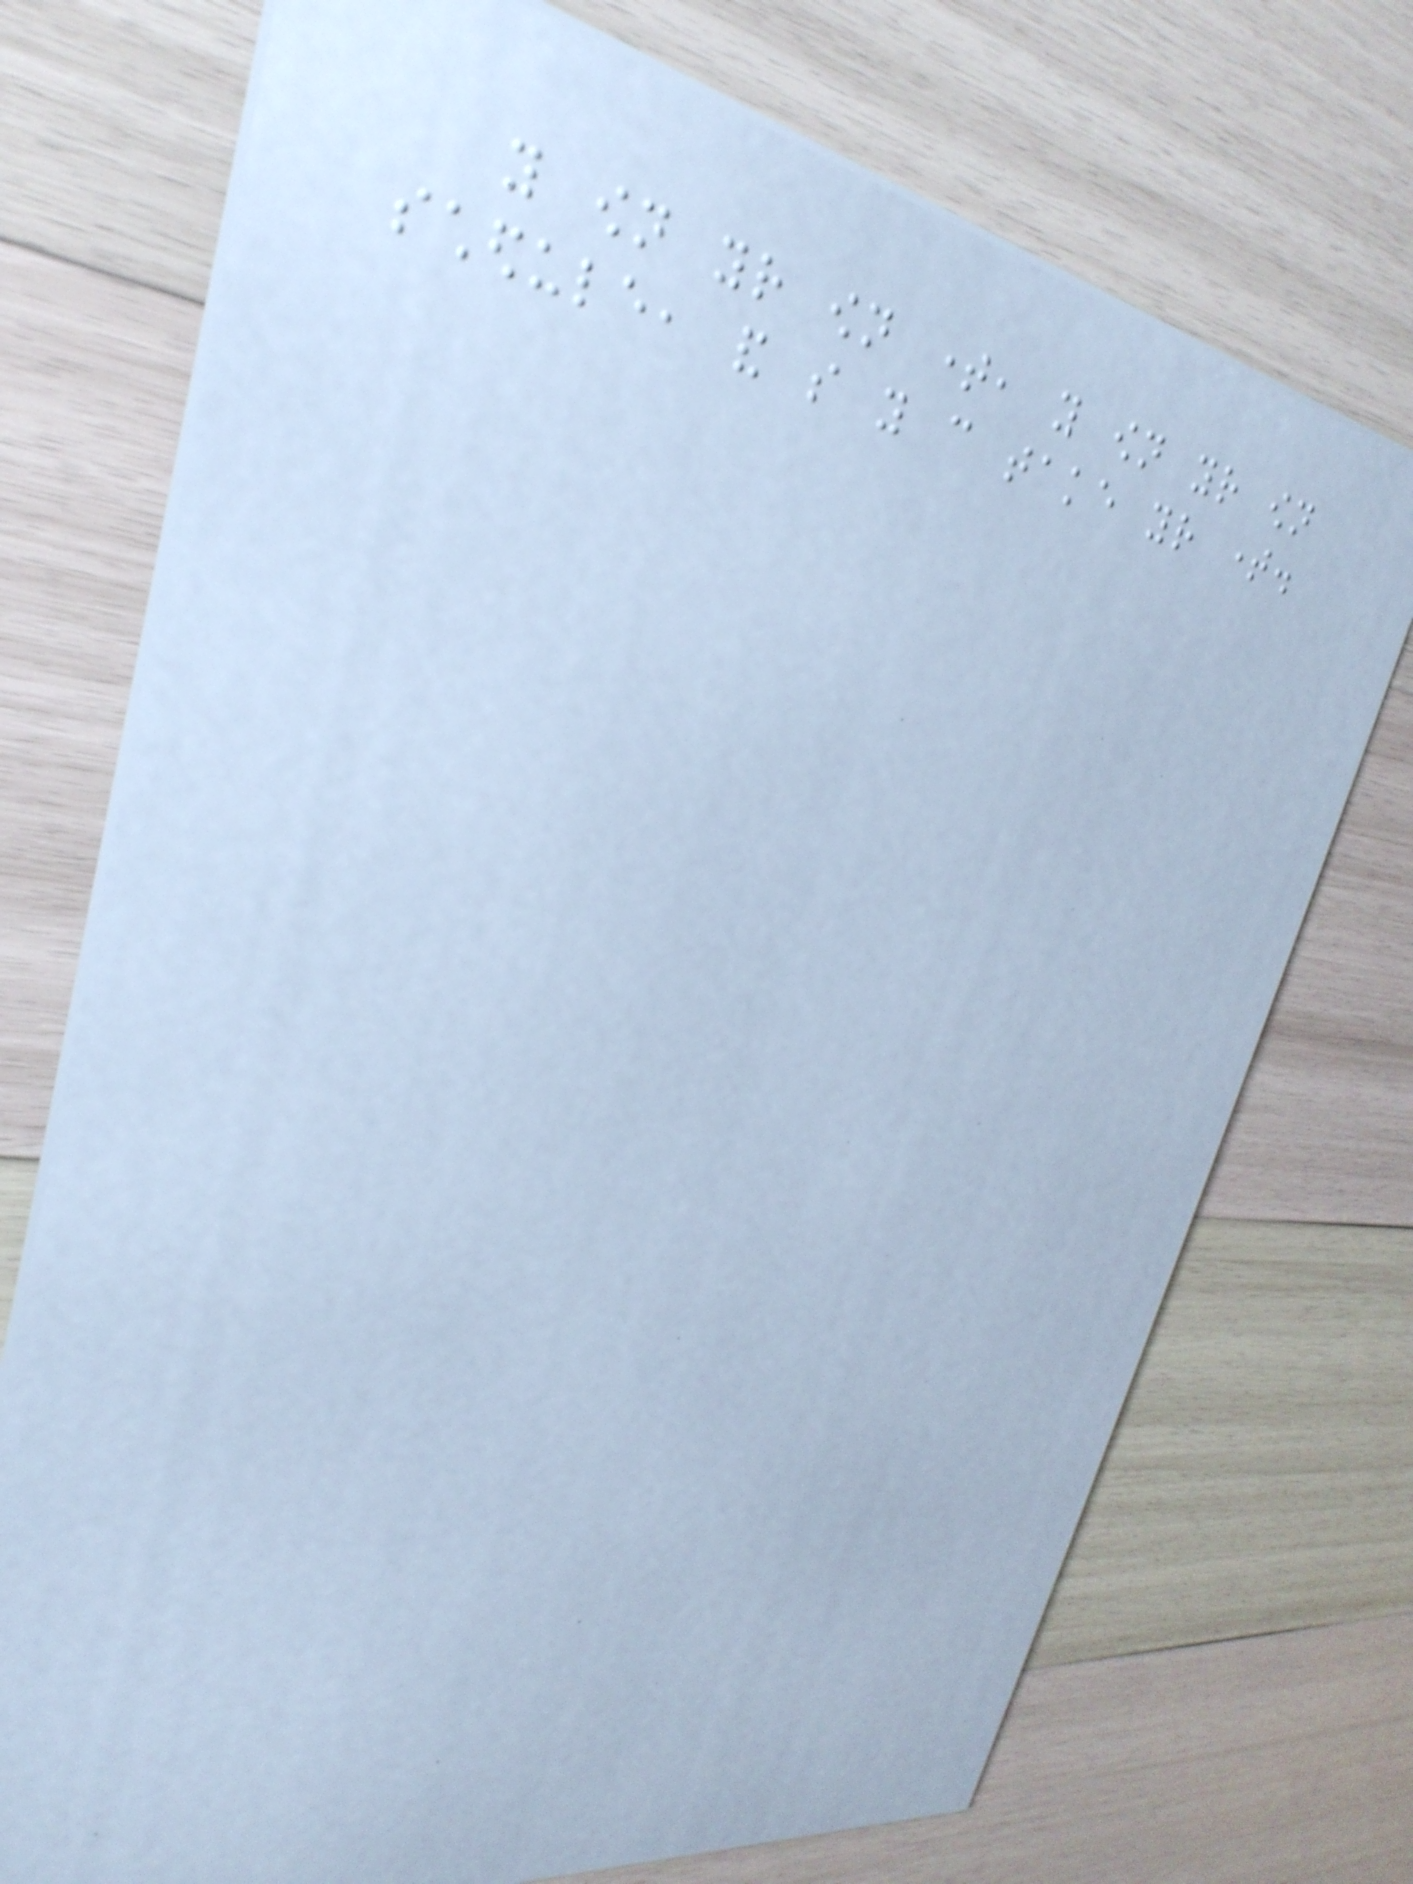you own your own time, you own your own
schedule, and so you can take your time.
